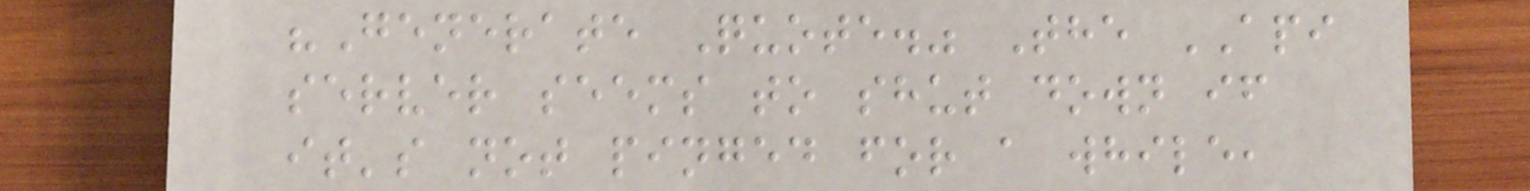"Generate Quote." The API
server seems to shut down if
it's not pinged for a while,
